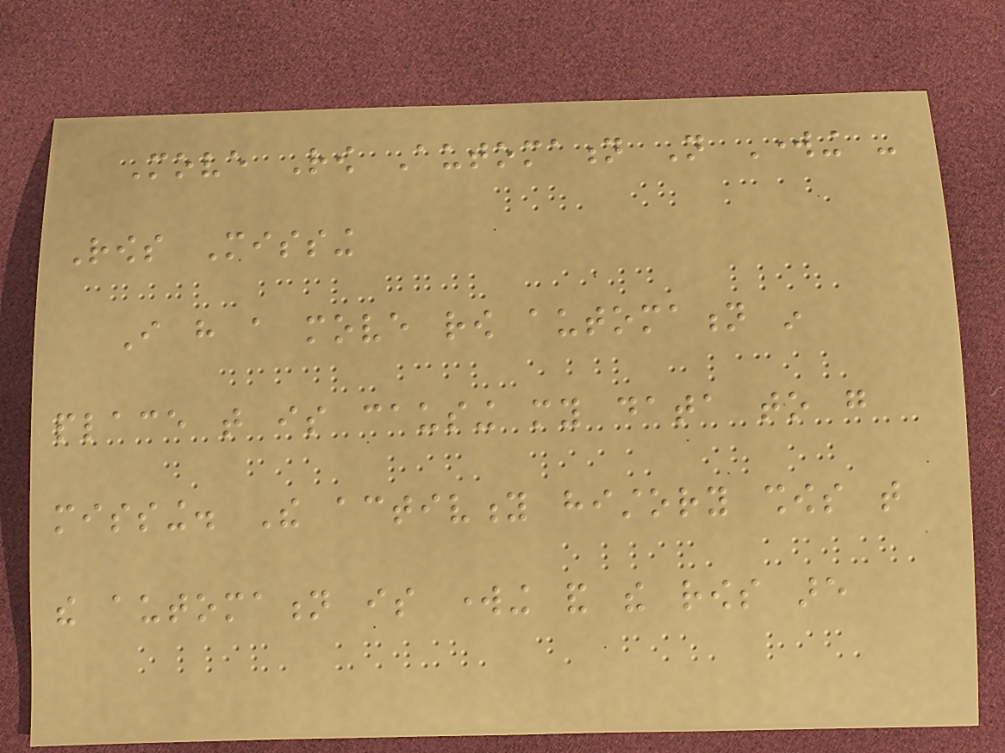Move Row Automation Not Working -
Rows Missing
I have a move row automation in
place that is causing my data to go
missing. The activity history shows that
the automation is working and the rows are
